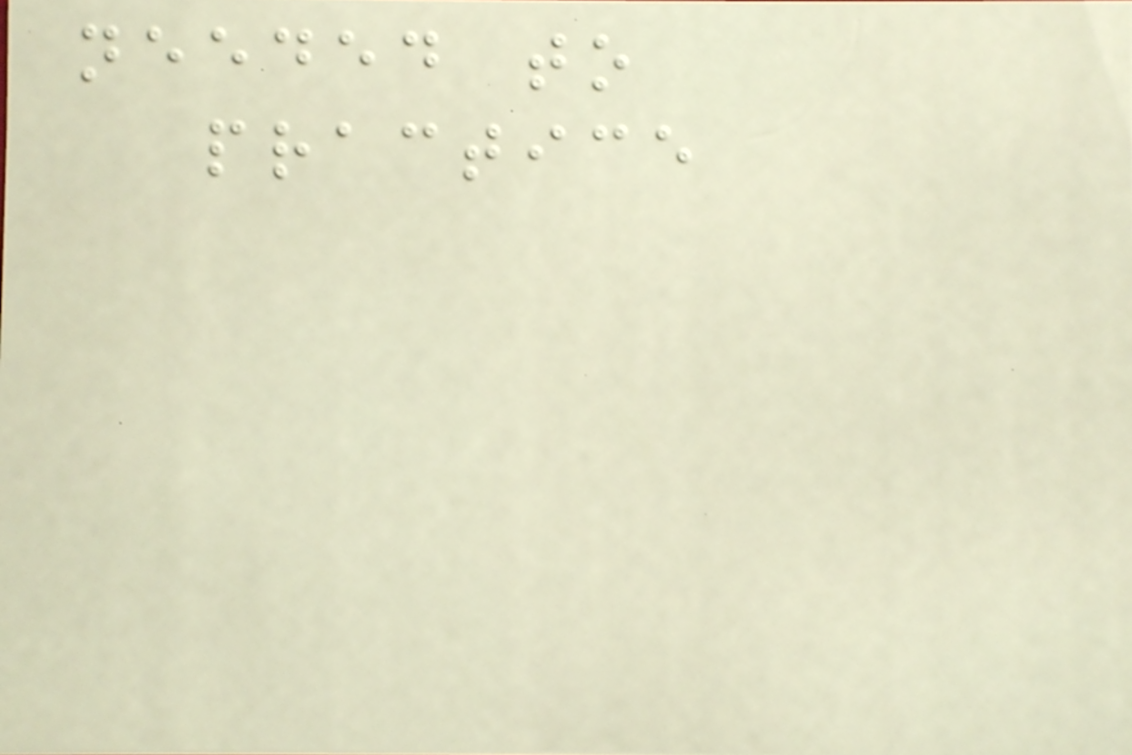needed to
practice
